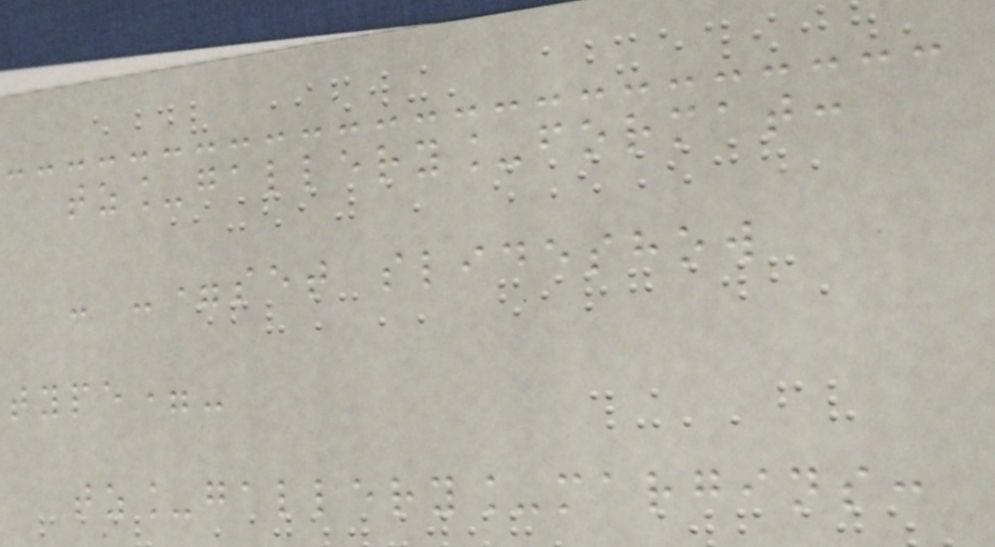tz_gallery_format:
- -=set slideshow
type=-
tz_gallery_margins:
